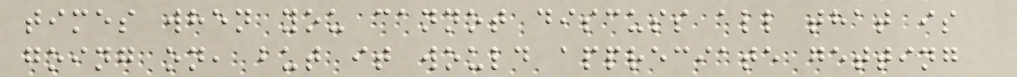times when you cannot discuss all that is
going on, but it would appreciate getting
